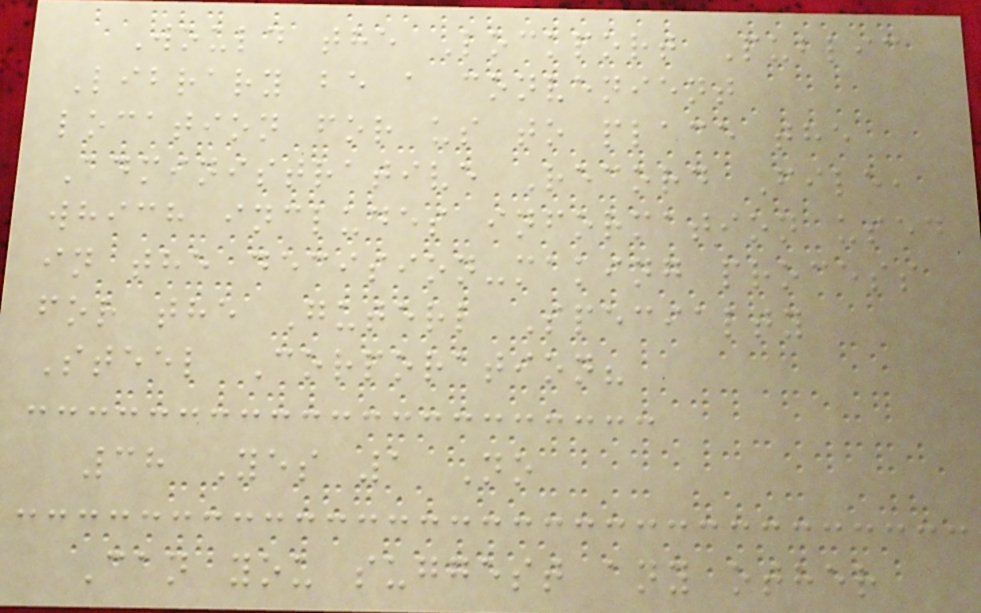Would the Lockport Public
Library be a convenient
location for us to place the
Administrative Record File,
which includes information used
in the decision-making process
for the Guterl Specialty
Steel Corporation?
38 Yes 1 No
Can you suggest any other
